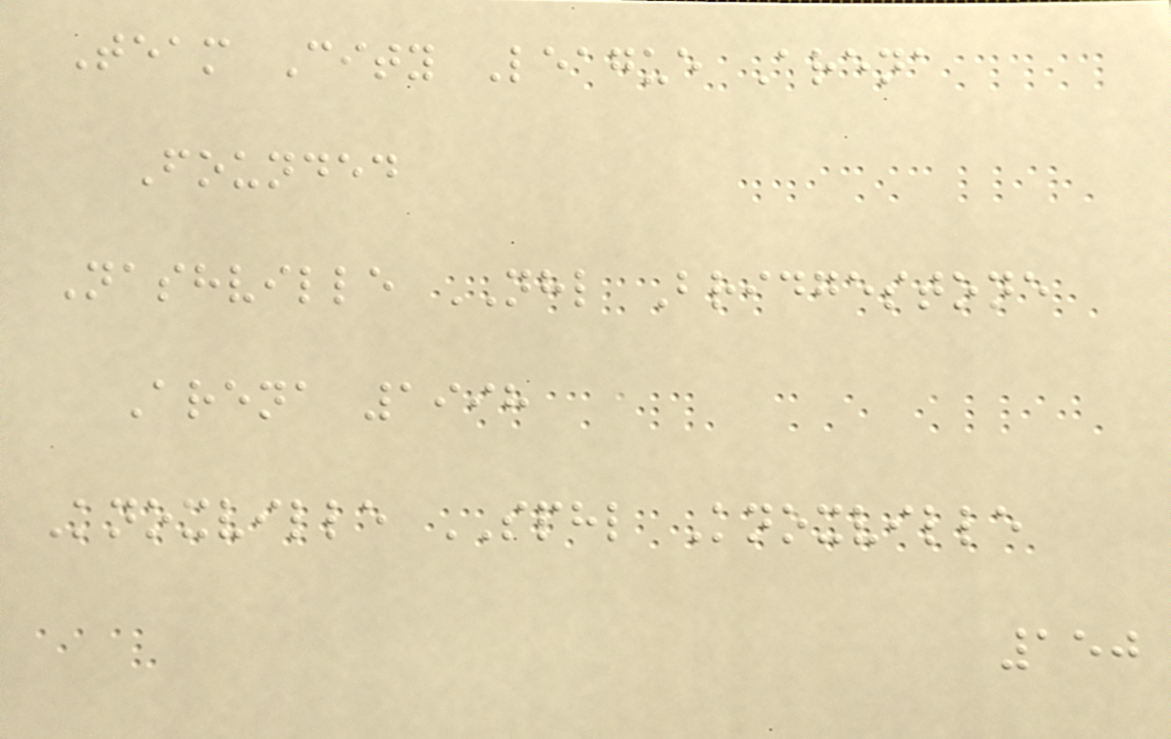Team City League Arena
Founded
Nashville NHL Bridgestone
Arena 1998
Knoxville SPHL Knoxville
150
